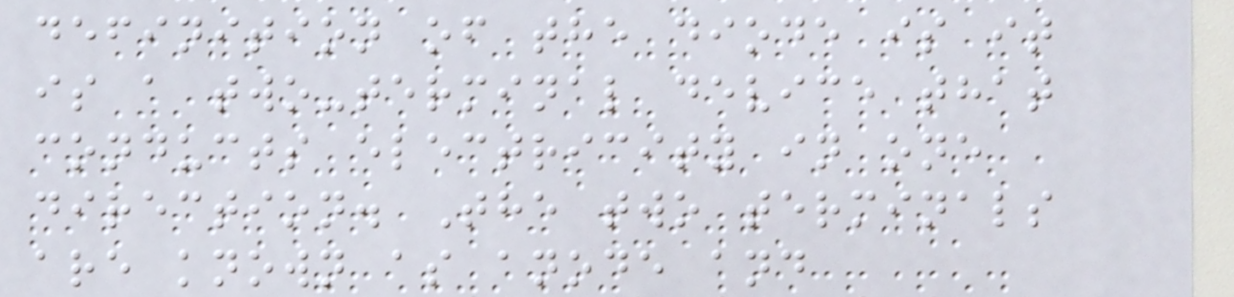definition of the diode is it
is a two-terminal device that
conducts electricity in one
direction. The two terminals
are known as anode and
